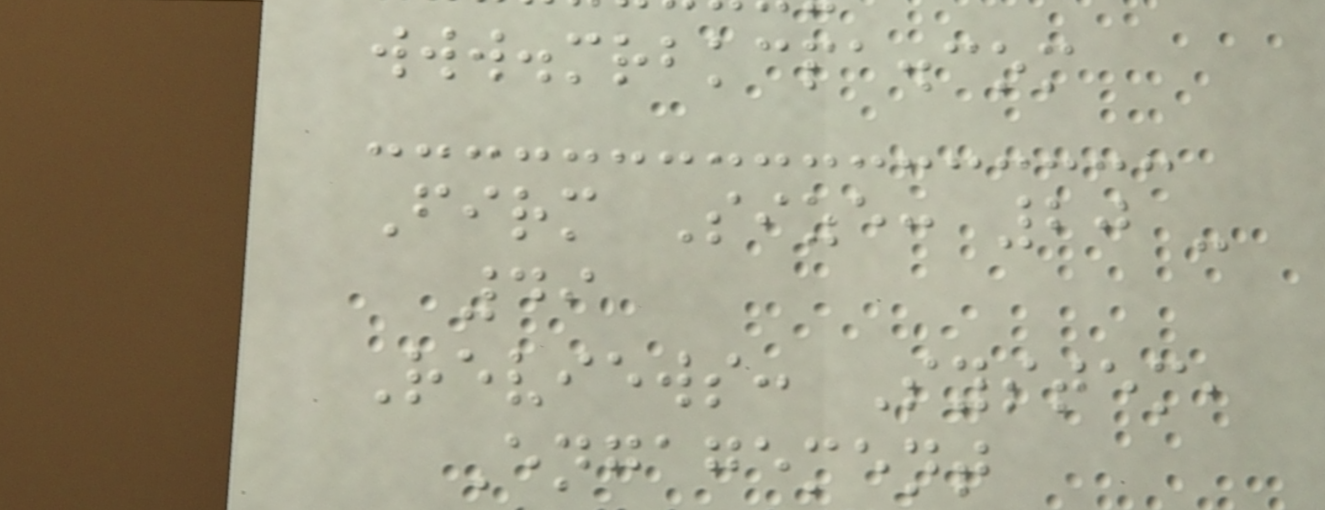www.mrbkcpa.com
Firm Size: 20 -
49
Reviews: System,
Engagement
